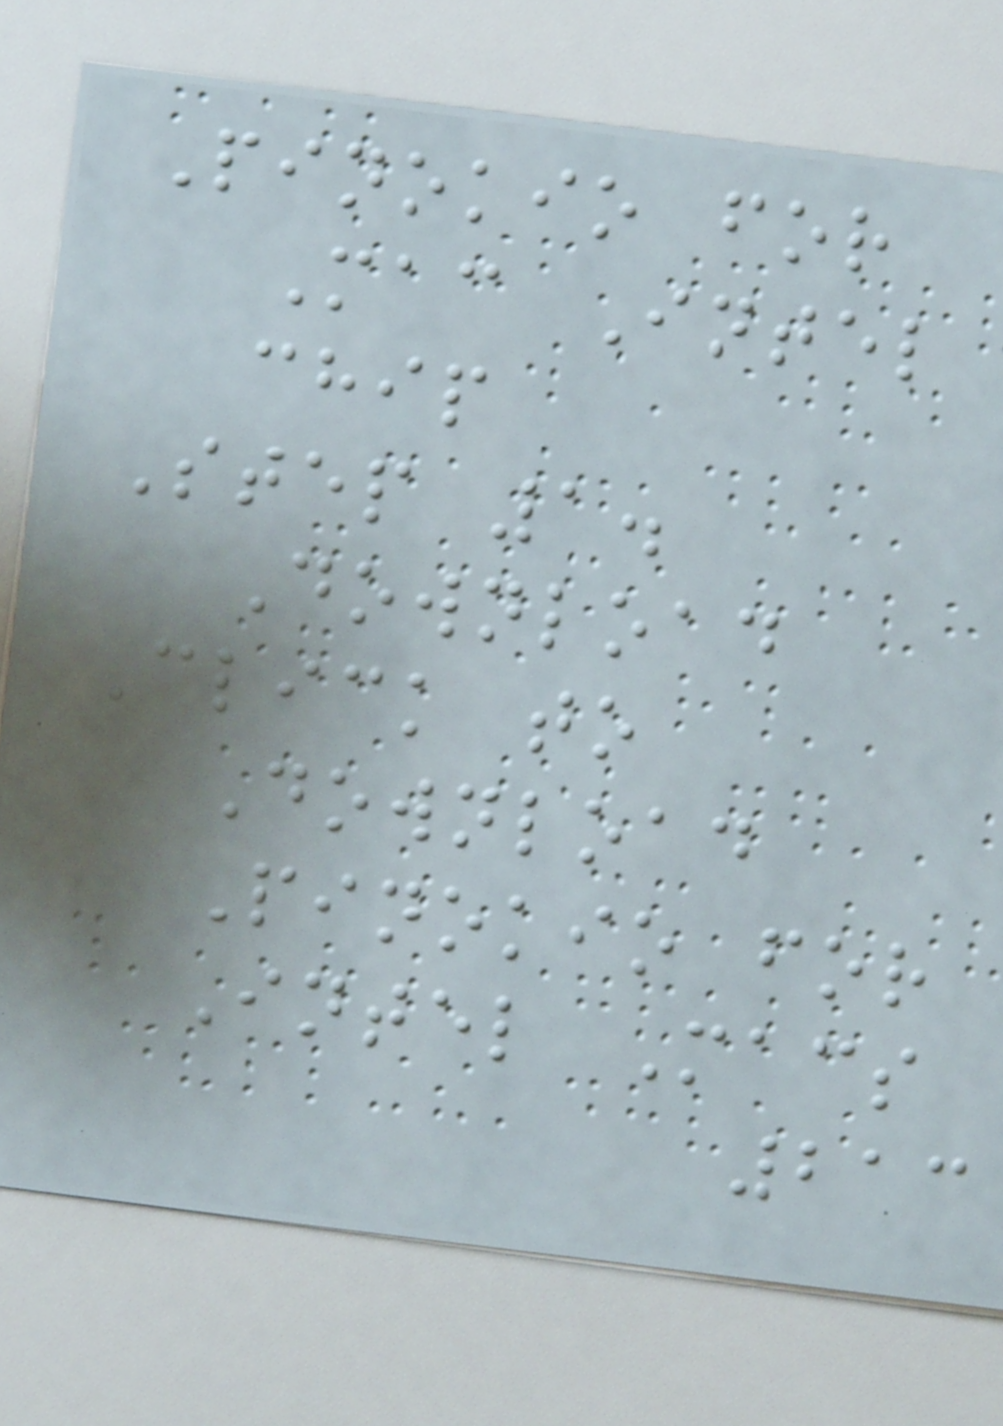Pinokio for
Mac Intel
chip
Step 1.
Download
Click to
Download
Pinokio for
Intel Macs
213
